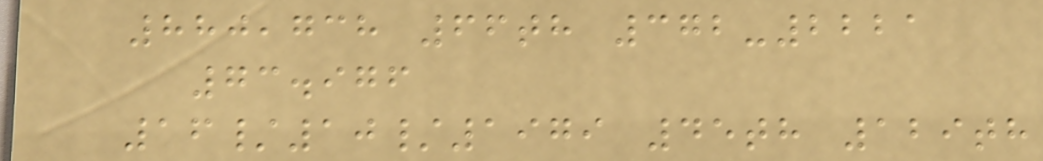880,738 66th 372-2221
73.976
16/10/1979 45th 129th
